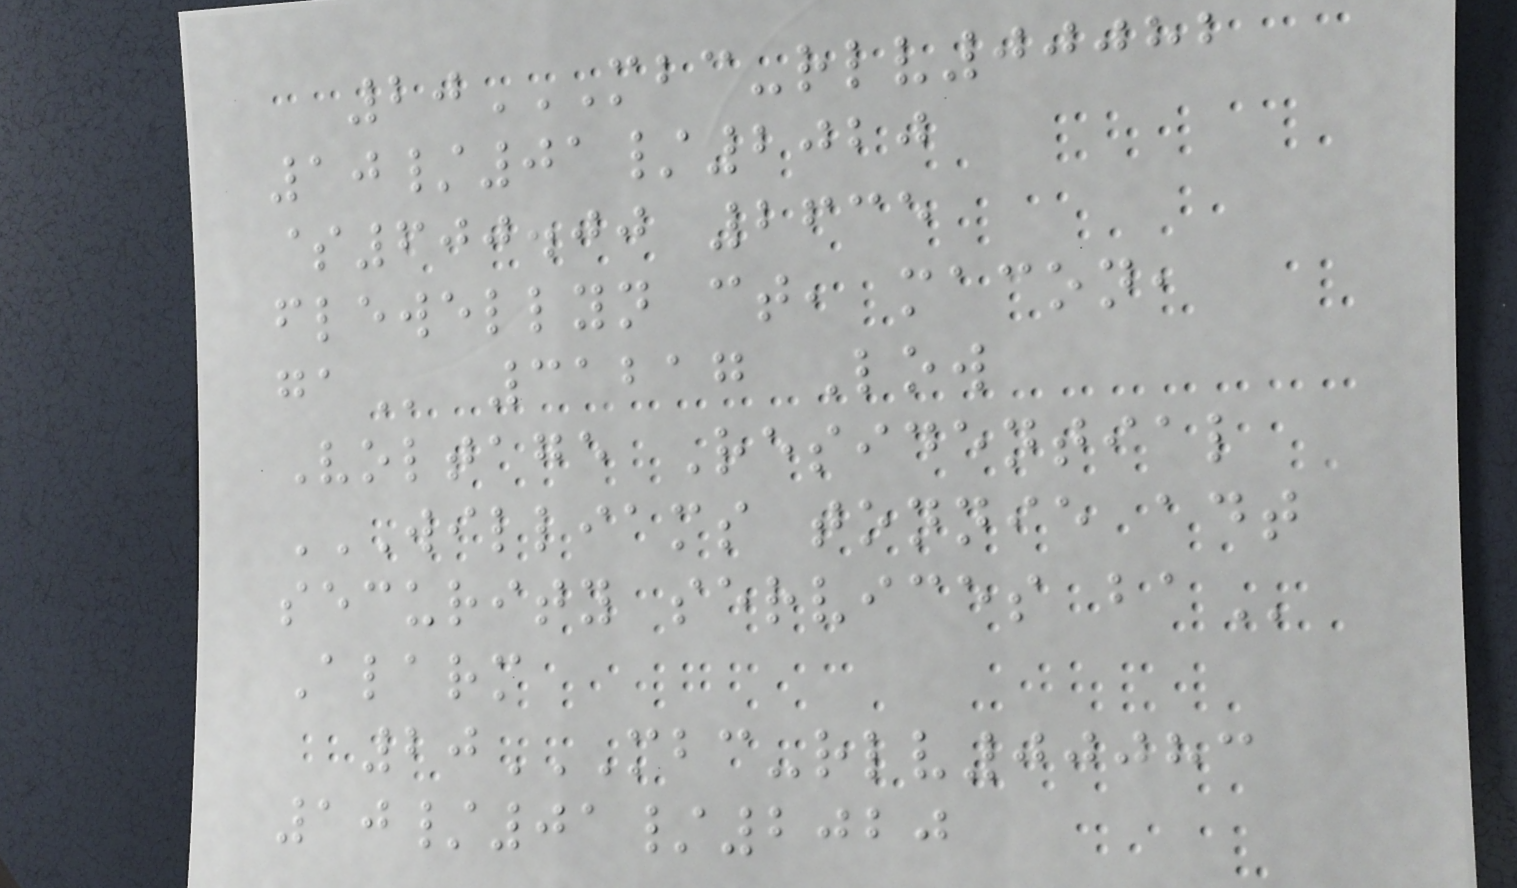20MBC-RLV00082
10/01/2020
$600.00 2635
FLEWELLYN CT, MACON,
GA 31217 Low
Voltage Residential
WILLIAMS TONNIE ADT
SECURITY SERVICES BA
Alarm
20MBC-RLV00083
10/01/2020
